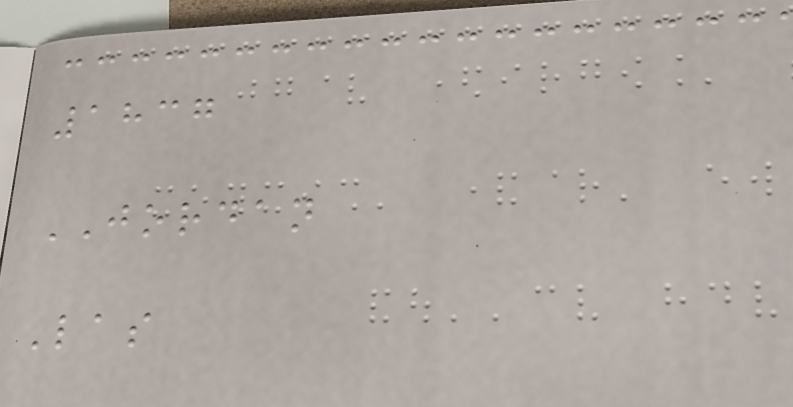1837
JORDAN
Las
